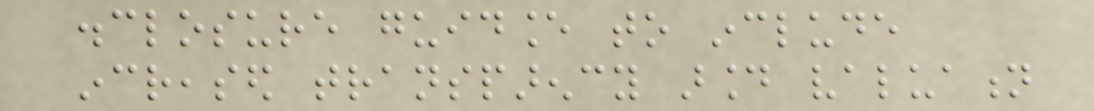disclosure guidance to include
increased transparency around valuation
